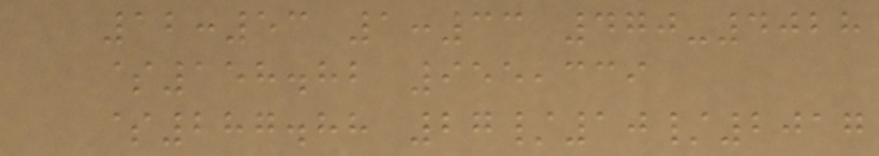12:53 1:33 470-4028
$158.82 955,339
$287.88 27/10/2017
